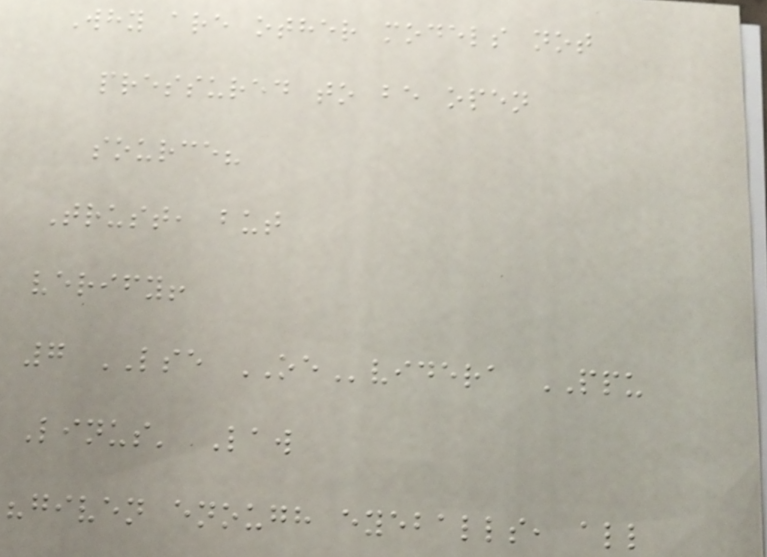Why are other models not
pressured to be open
source?
Trust, but
verify!
7 LSE OEvidera PPU
Linus' Law
"given enough eyeballs, all
